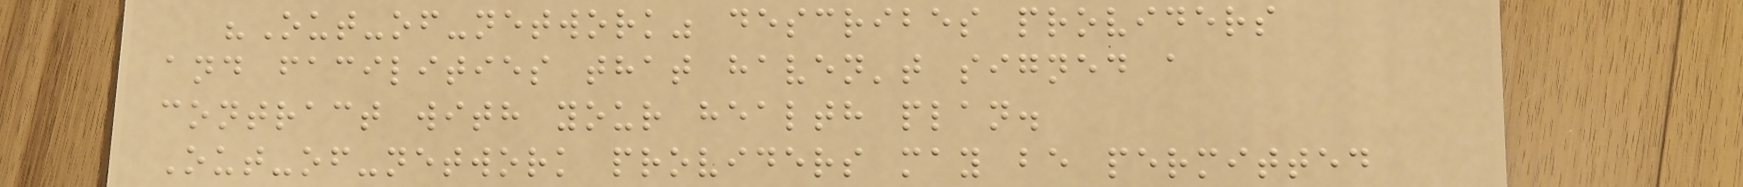"Out-of-network" describes providers
and facilities that haven't signed a
contract with your health plan.
Out-of-network providers may be permitted
